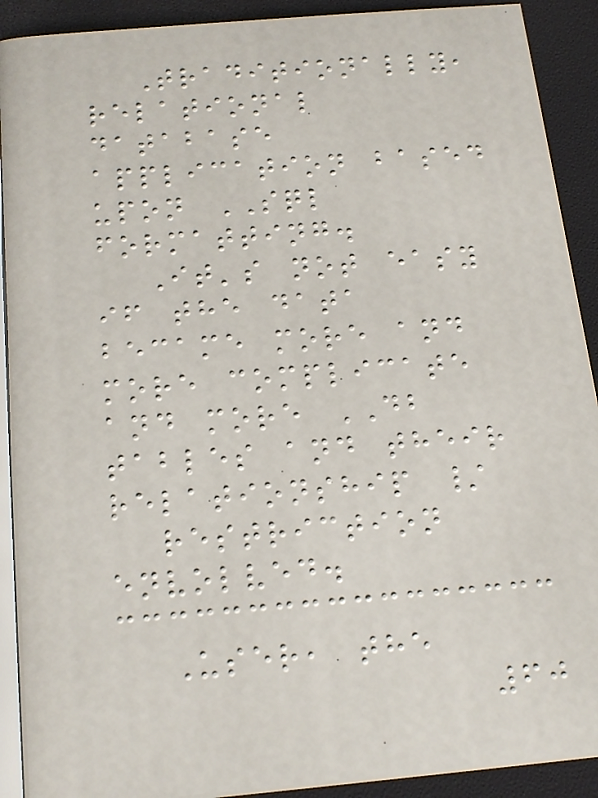Traditionally,
relational
database
application based
upon SQL
formatting.
It's not easy
if the data
became more and
more complicate
and more DB
tables and their
relationship /
restriction
envolved.
User, the
60
